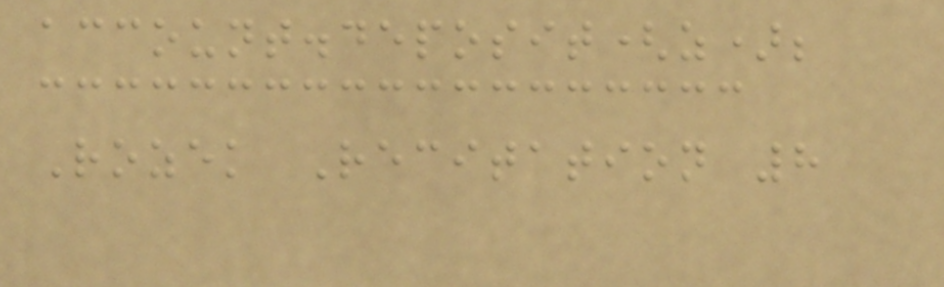account.deposit(z);
Rozek Recitation 8
